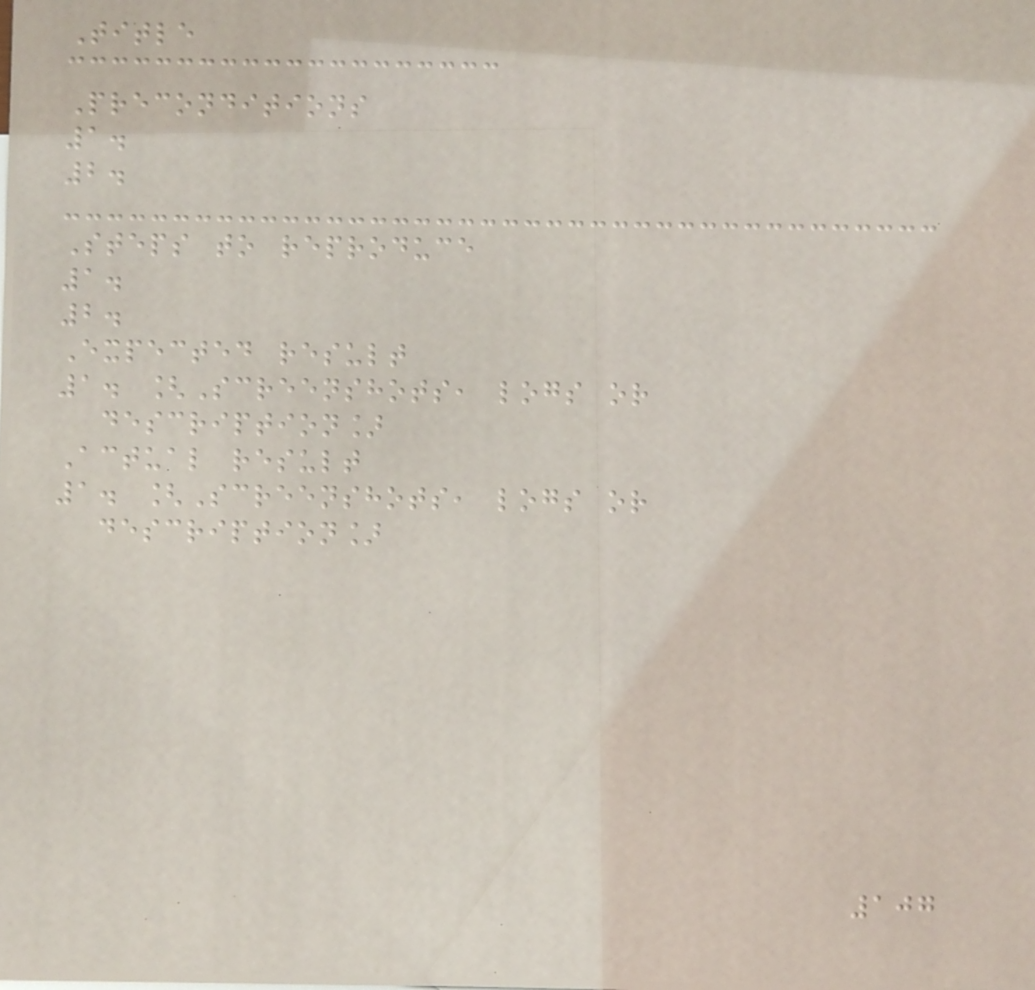Title
Preconditions
1.
2.
Steps to reproduce
1.
2.
Expected result
1. [Screenshots, logs or
description]
Actual result
1. [Screenshots, logs or
description]
107
